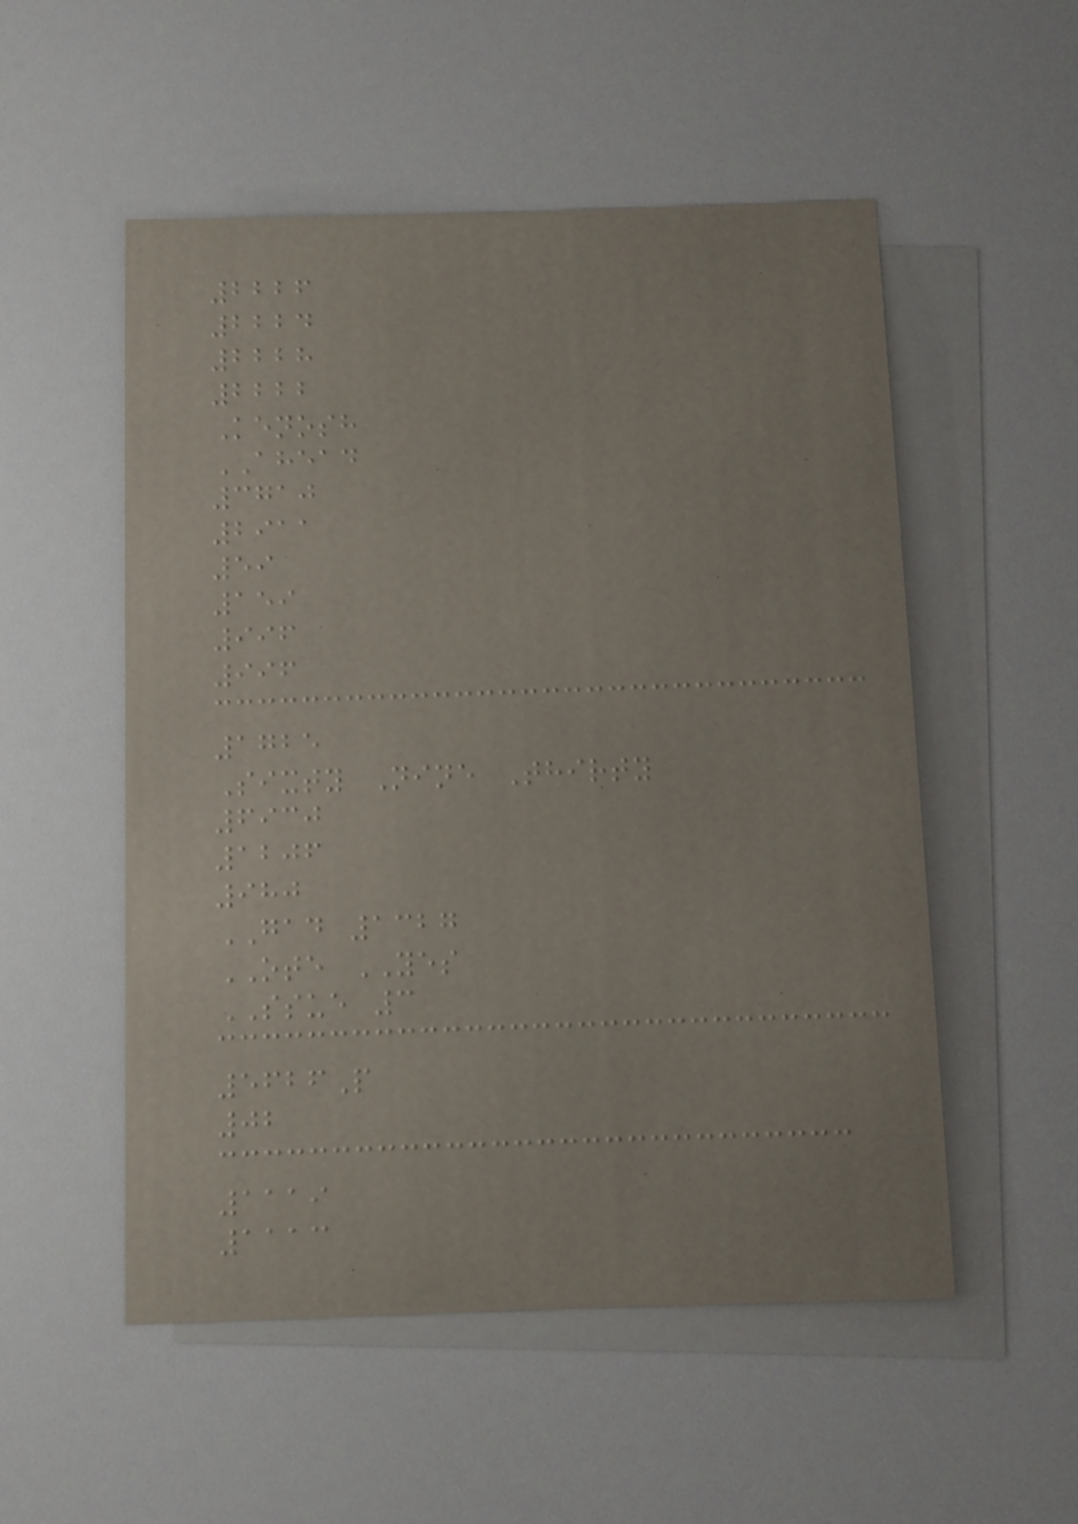2226
2224
2228
2222
Kenosh
AHEAD
3710
2911
59
159
996
996
1725
Sixty Nine Thirty
6930
1206
980
GAD 1327
OTE YES
SSUE 3
5626P
02
1119
1113
